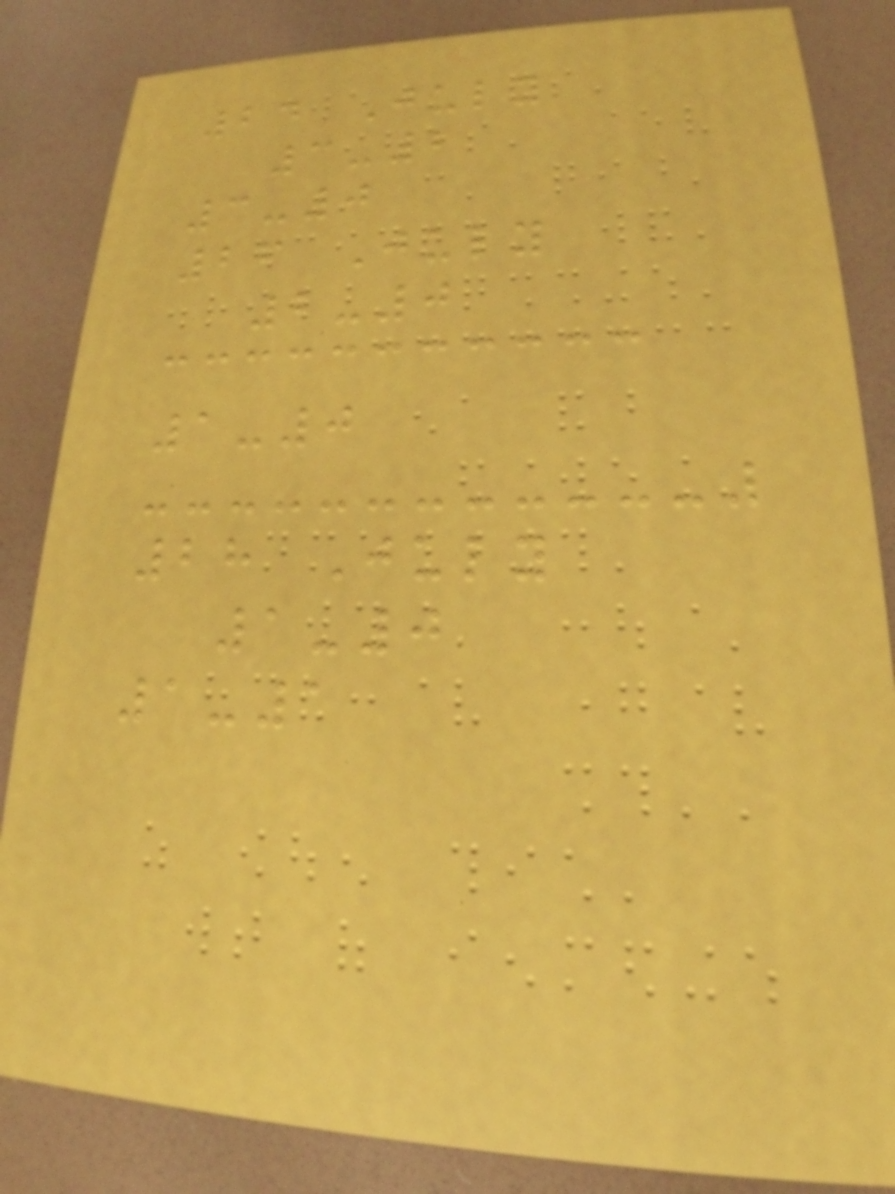24 July
3-2
3-0
26 July
2-0
1-0
28 July
1-0
1-1
